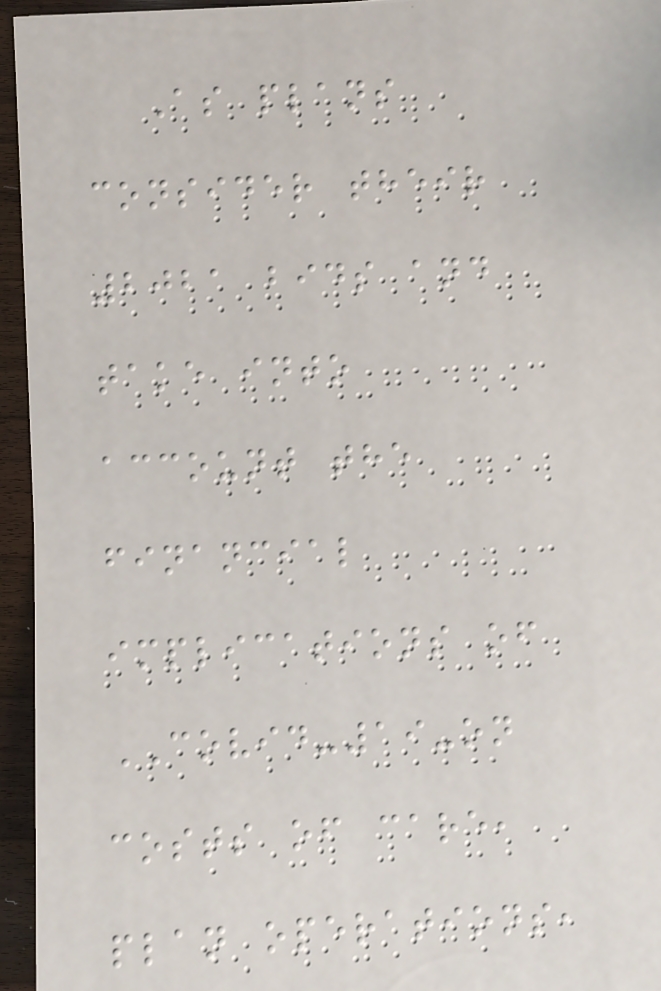As plans
consider their
2021 bids and
take into
account the
financial
implications of
COVID-19-on
costs of care,
plan operations,
